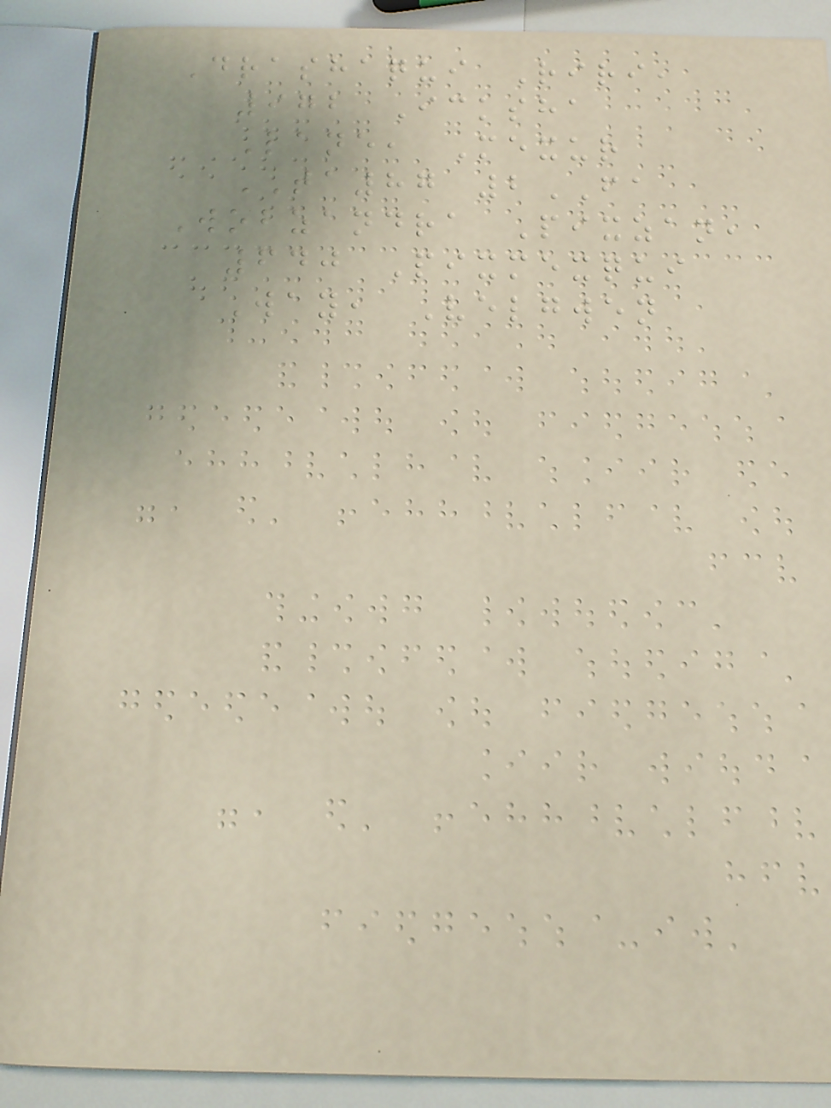Drashaqui Riri,
972 Icksha
Lane, Mexur
TA87 2FA
Wobzandra Pixzan,
640 Pixmexqui
Way, Velgwen
